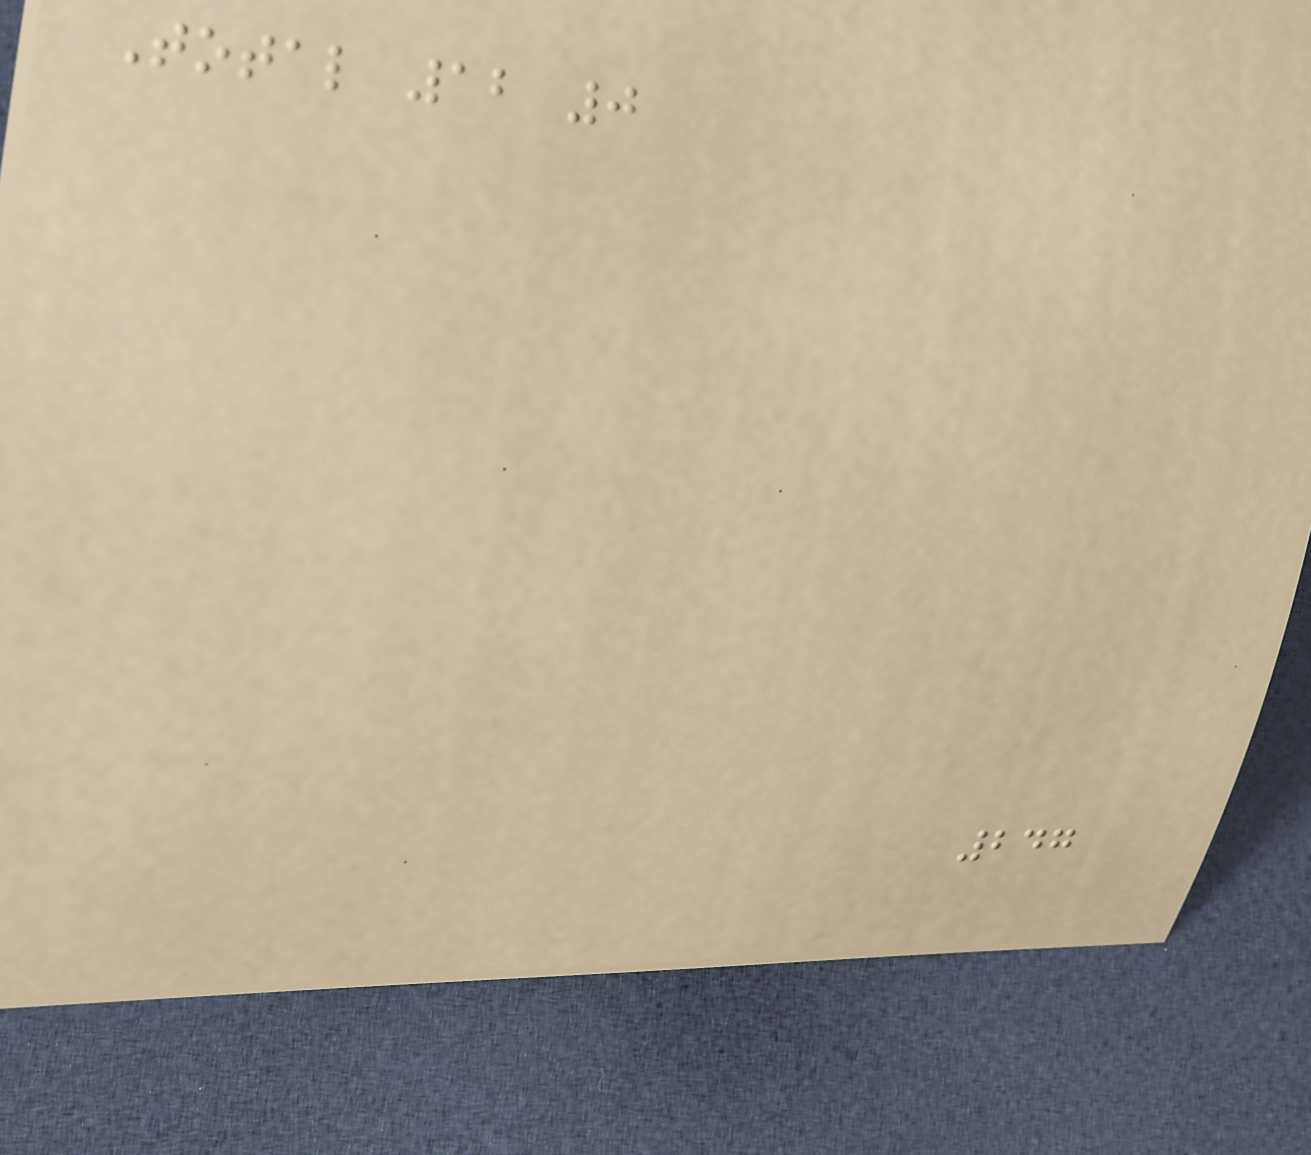Total 12 0
247
